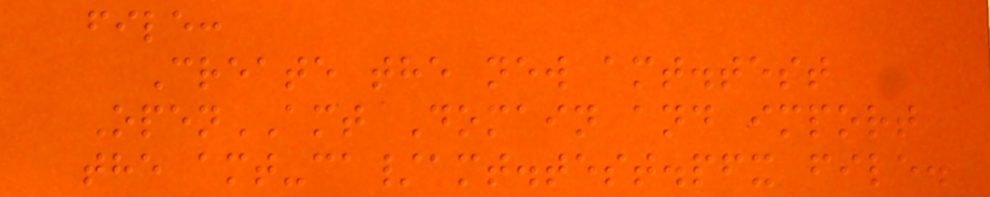file:
Create the new amt.test
OpenAMT Domain and import
the amt-ca/amt.test.pfx file.
